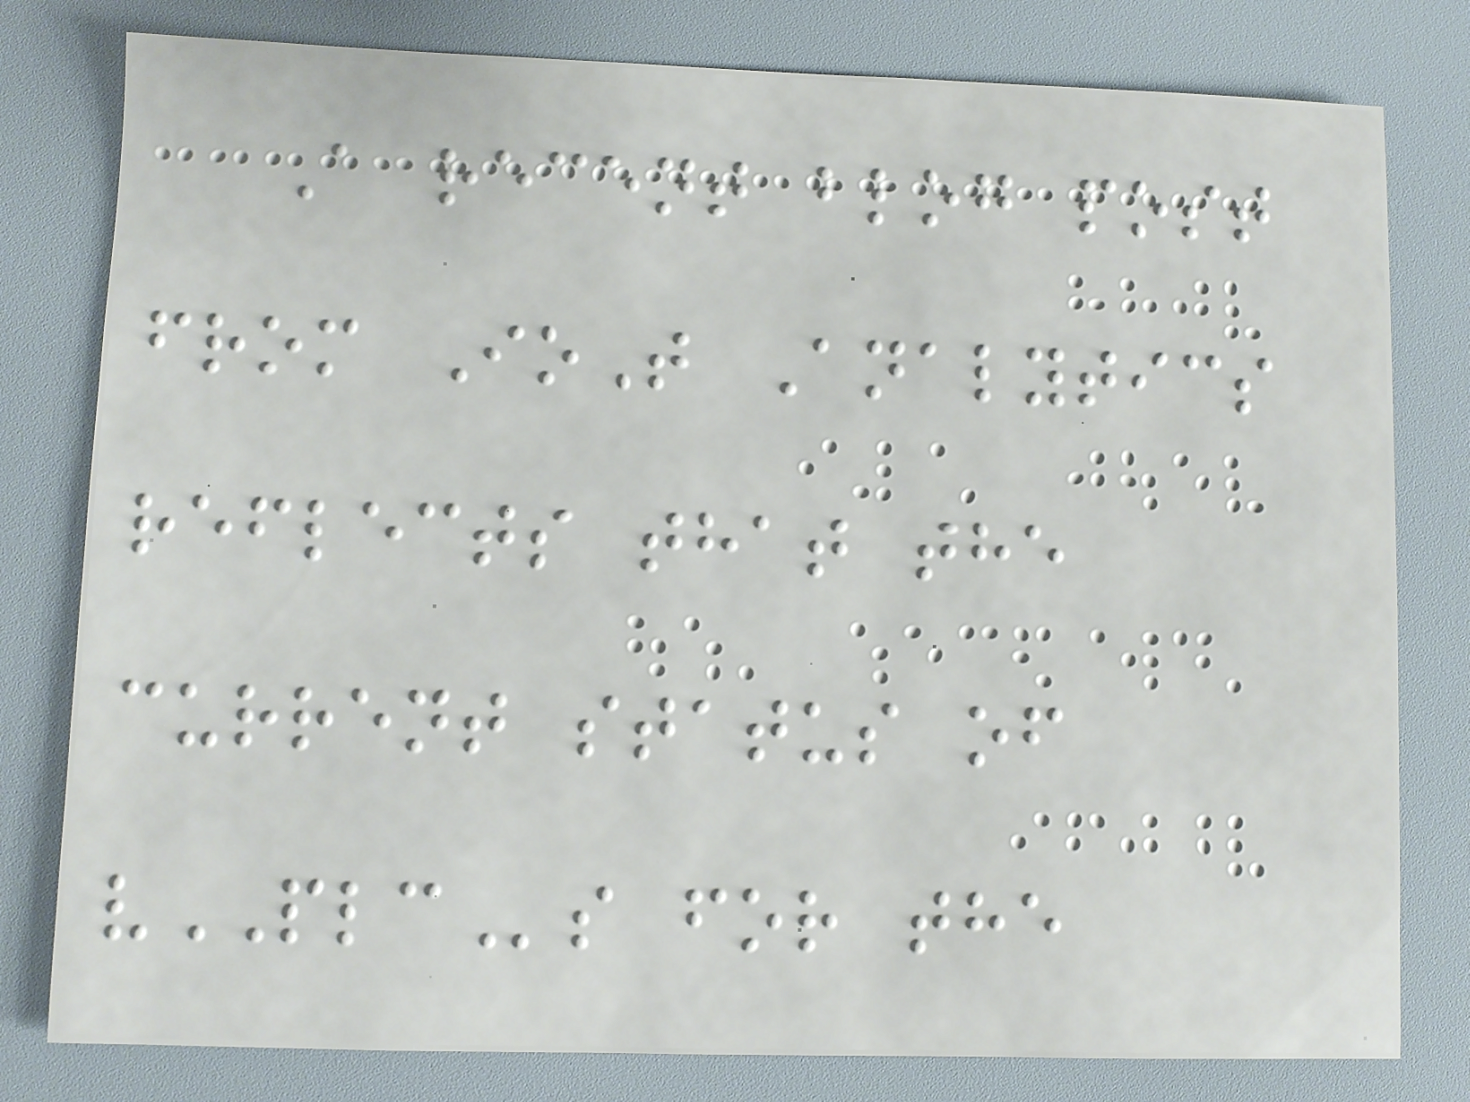A recent blog post
from IoT Analytics
reflects that the
current status of
vPLCs for the
